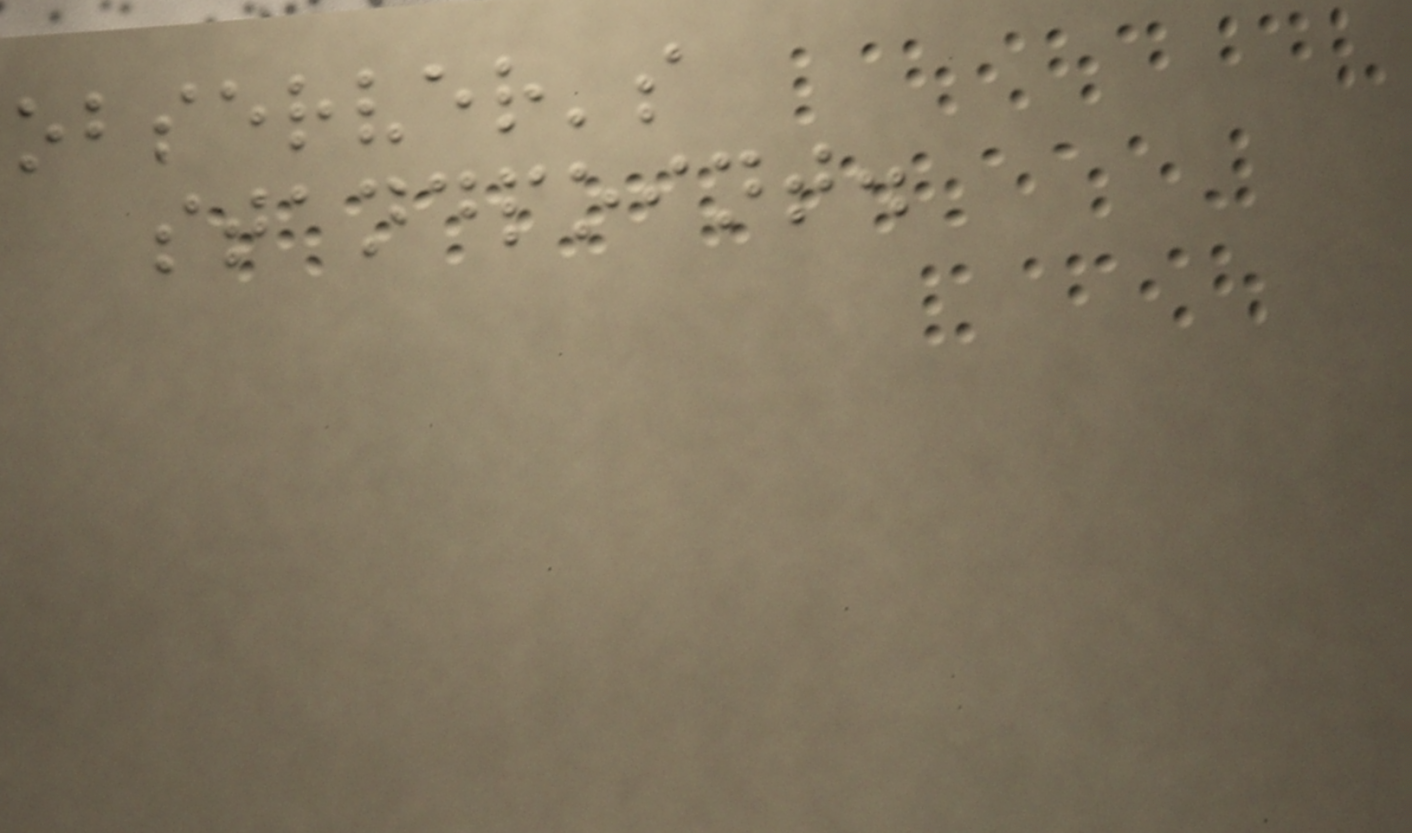observer's
standpoint.
